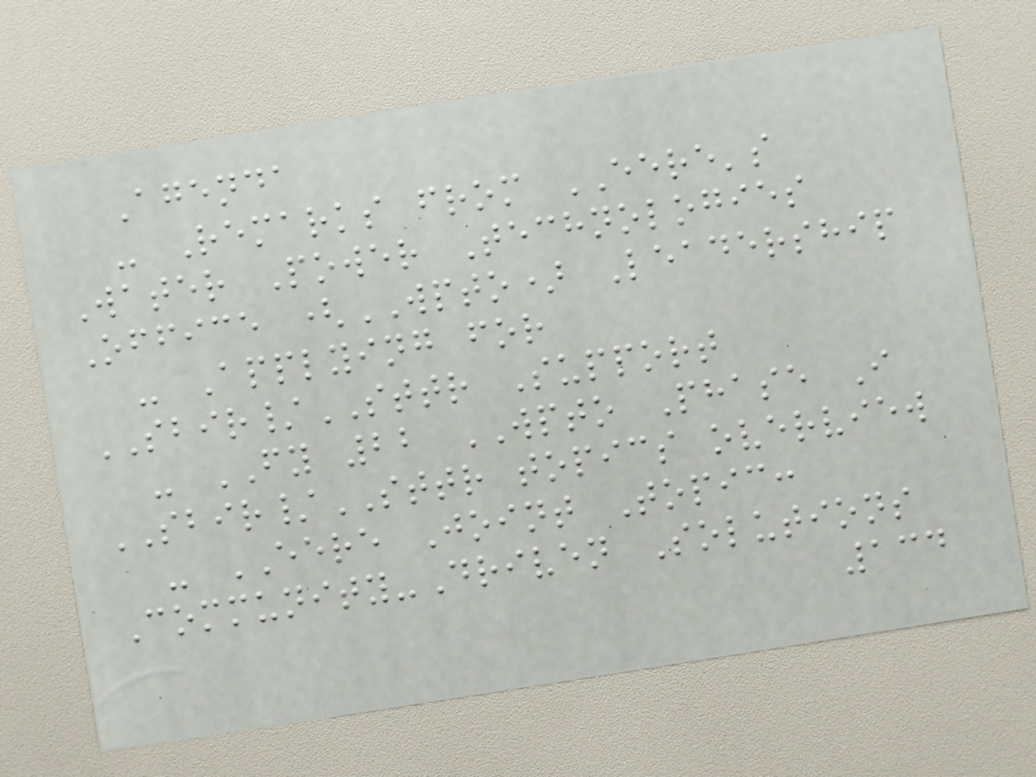Agenda
- Remarks from EERE's
Water Power Technologies
Office (WPTO) Leadership
- Applying for
SBIR/STTR Support
- FY 22 WPTO Phase I
SBIR/STTR topics overview
- EERE Joint Topic:
Community-Driven Solutions
134
